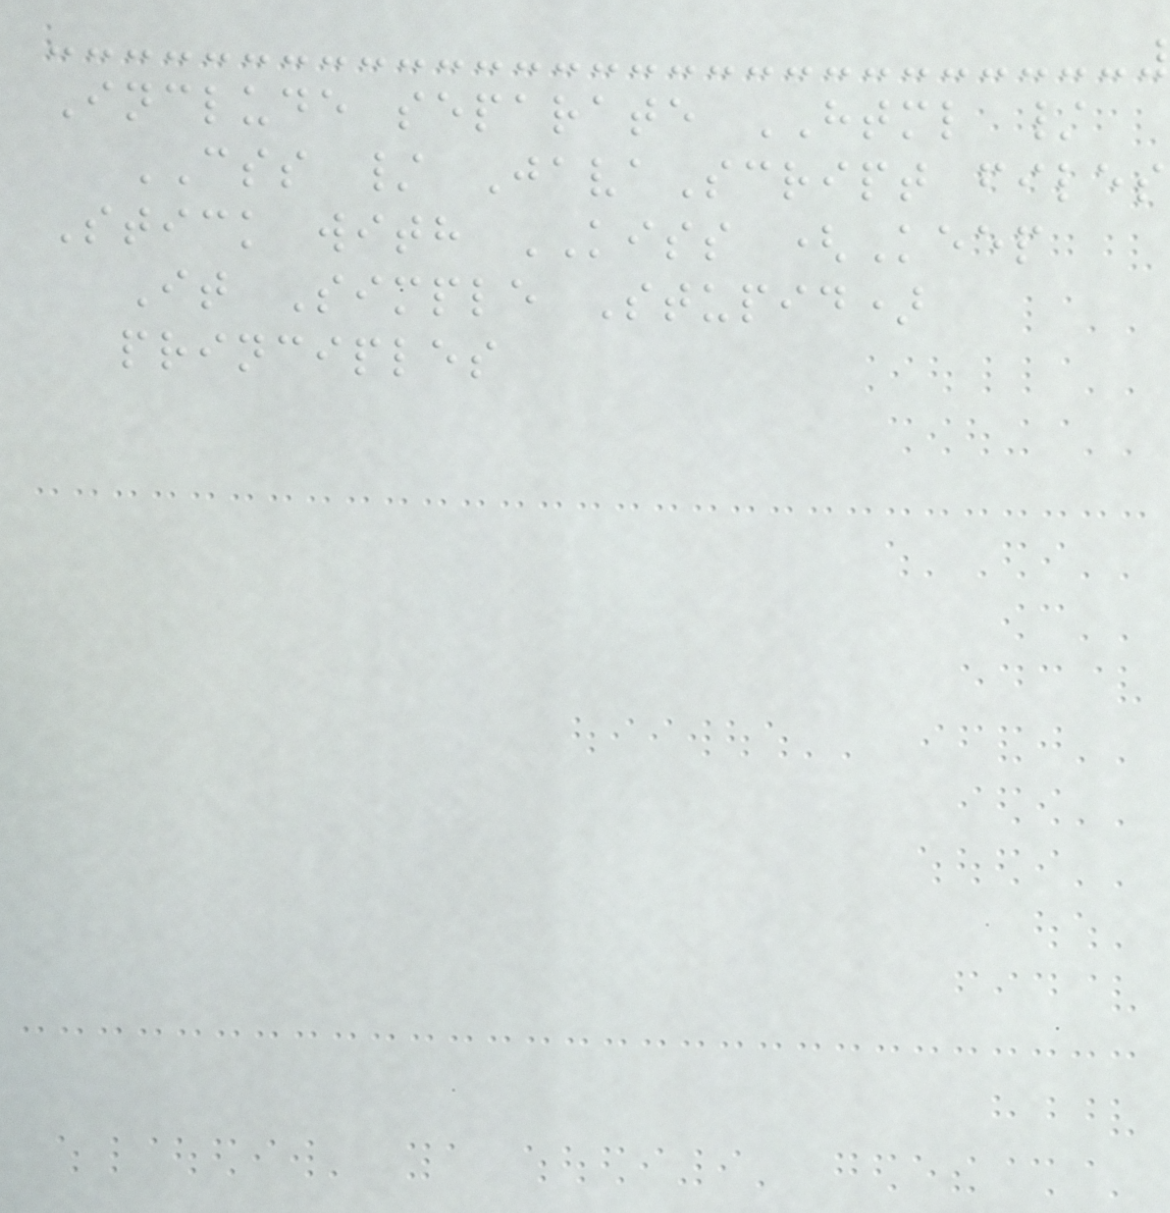Include separate HTML /
CSS / JavaScript files
Stick with KISS (Keep
It Simple Stupid)
principles
